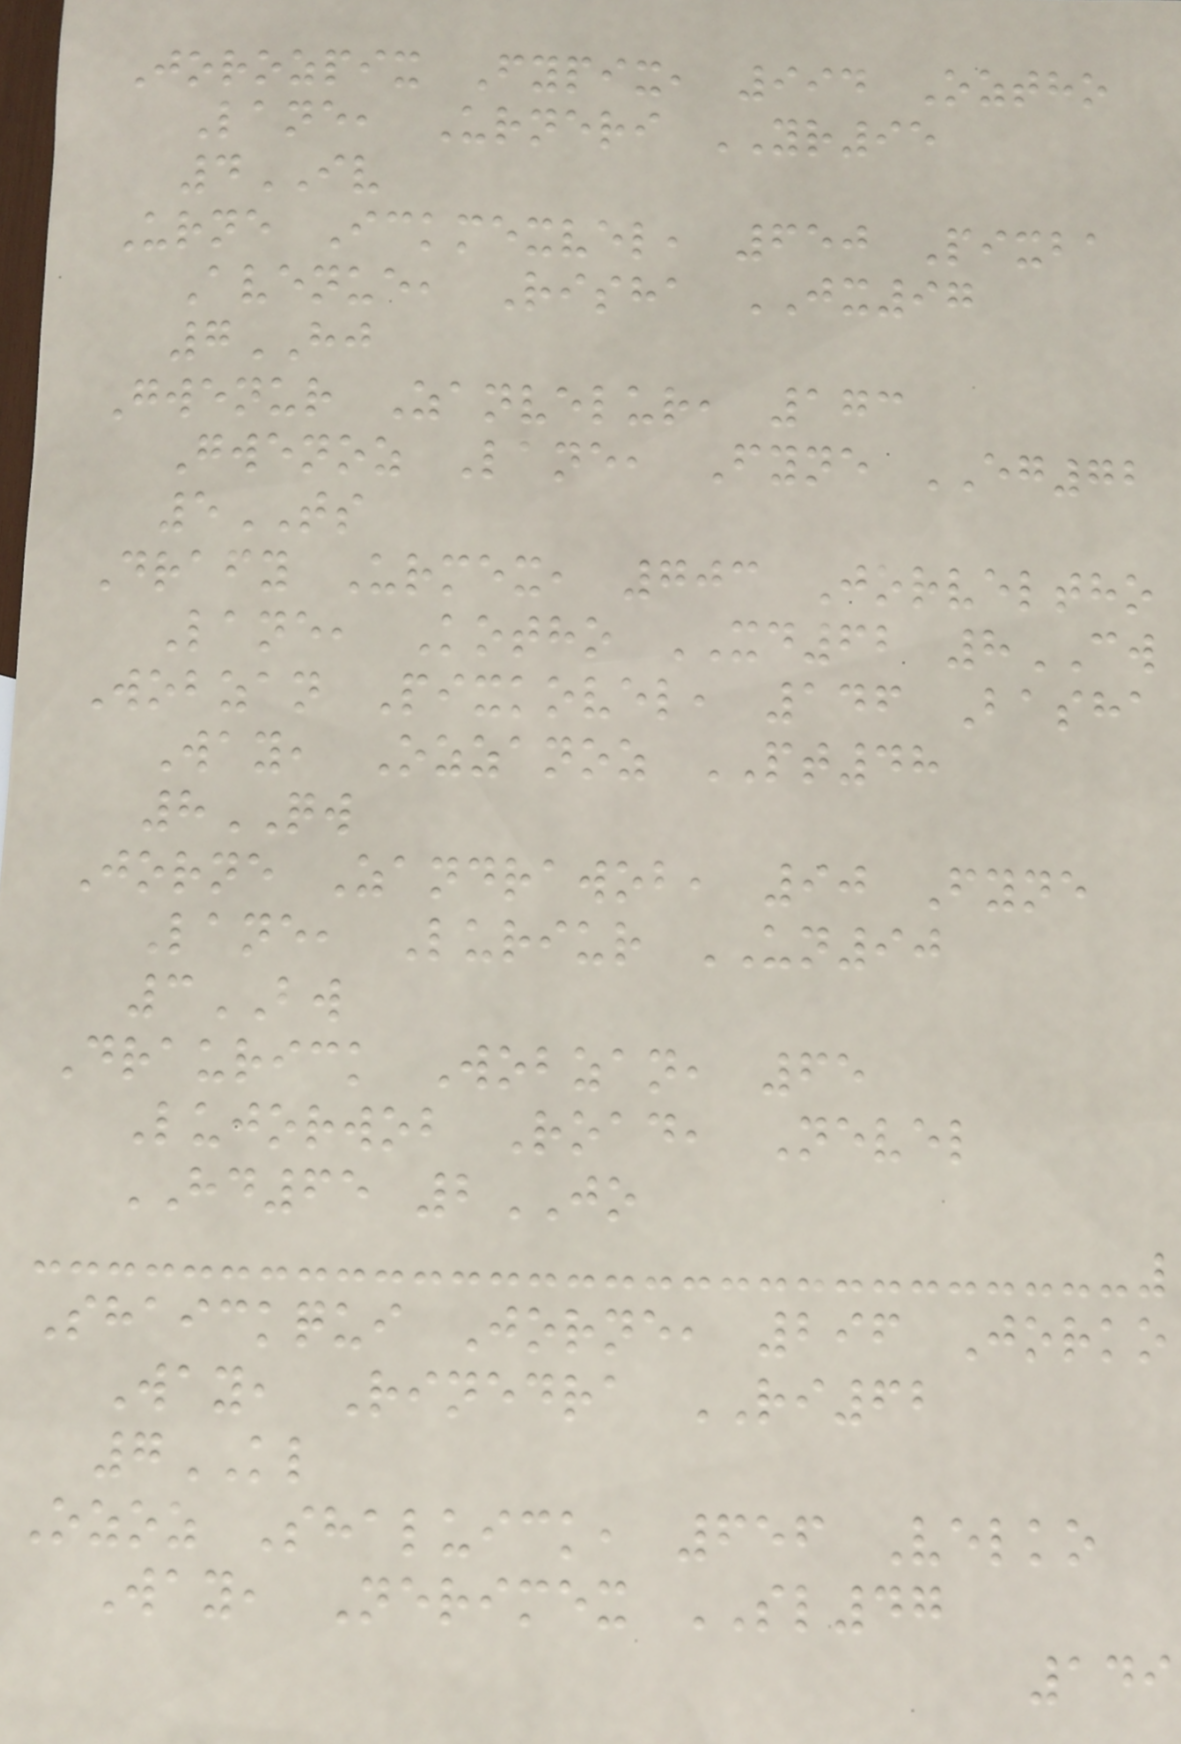Jorozpix Fypix, 994 Oztho
Lane, Urneri YR95
4IV
Urne Ickmexvel, 650 Pixba
Avenue, Risha JX97
7HJ
Gwenur Zanvelur, 173
Gwenoz Lane, Fyne EG72
5TS
Drafy Urmex, 703 Jorveltho
Lane, Kotho XD62 8CW
Wobzan Pixkovel, 146 Basha
Way, Ozzanoz PT48
8QW
Jorne Zandrawob, 90 Fyne
Lane, Luriur UN90
3BW
Draurick Wobzan, 65
Lujorwob Road, Nevel
HD65 2JO
Shaickqui Jorne, 296 Jorko
Way, Rinedra RI62
7KL
Ozoz Shaluick, 656 Velko
Way, Nerimex SL47
149
